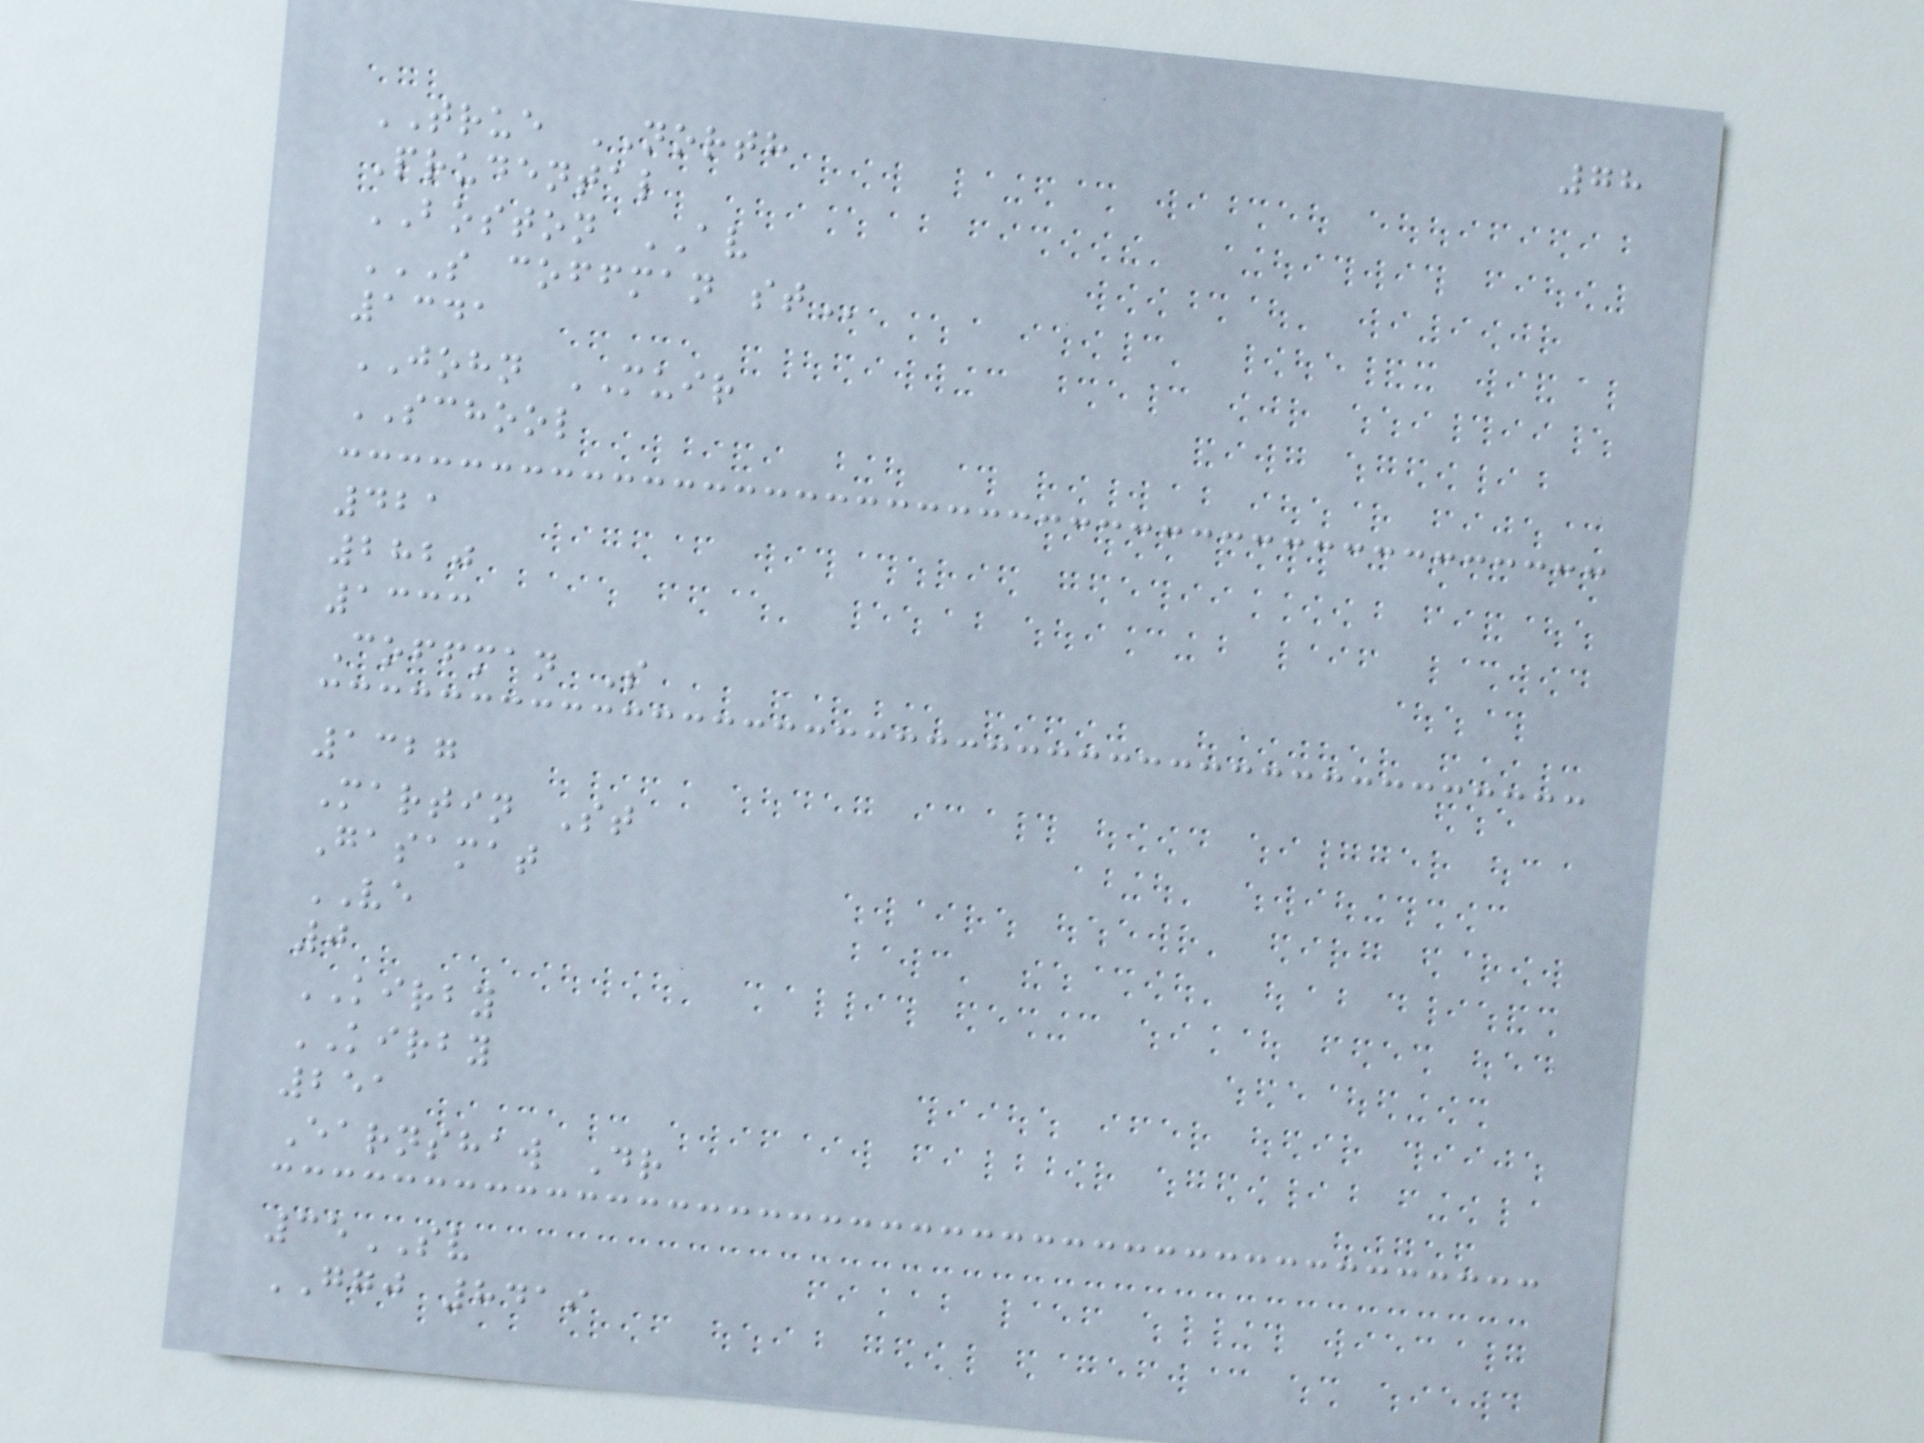78
TRUE NORTH
Prudental
BOSTON AV
S COFFMAN ST
1341
JOHN MUIR
SCHOOL
421
2820
1333
Coffman S
1327
Martin St
Gasamat
VE
0
KIRBY
KIRBY
251
Earnshaw Dr
35SV
GGJ 8419
